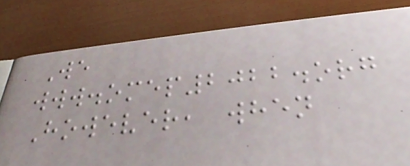We
www.omep2022.org
However, when
